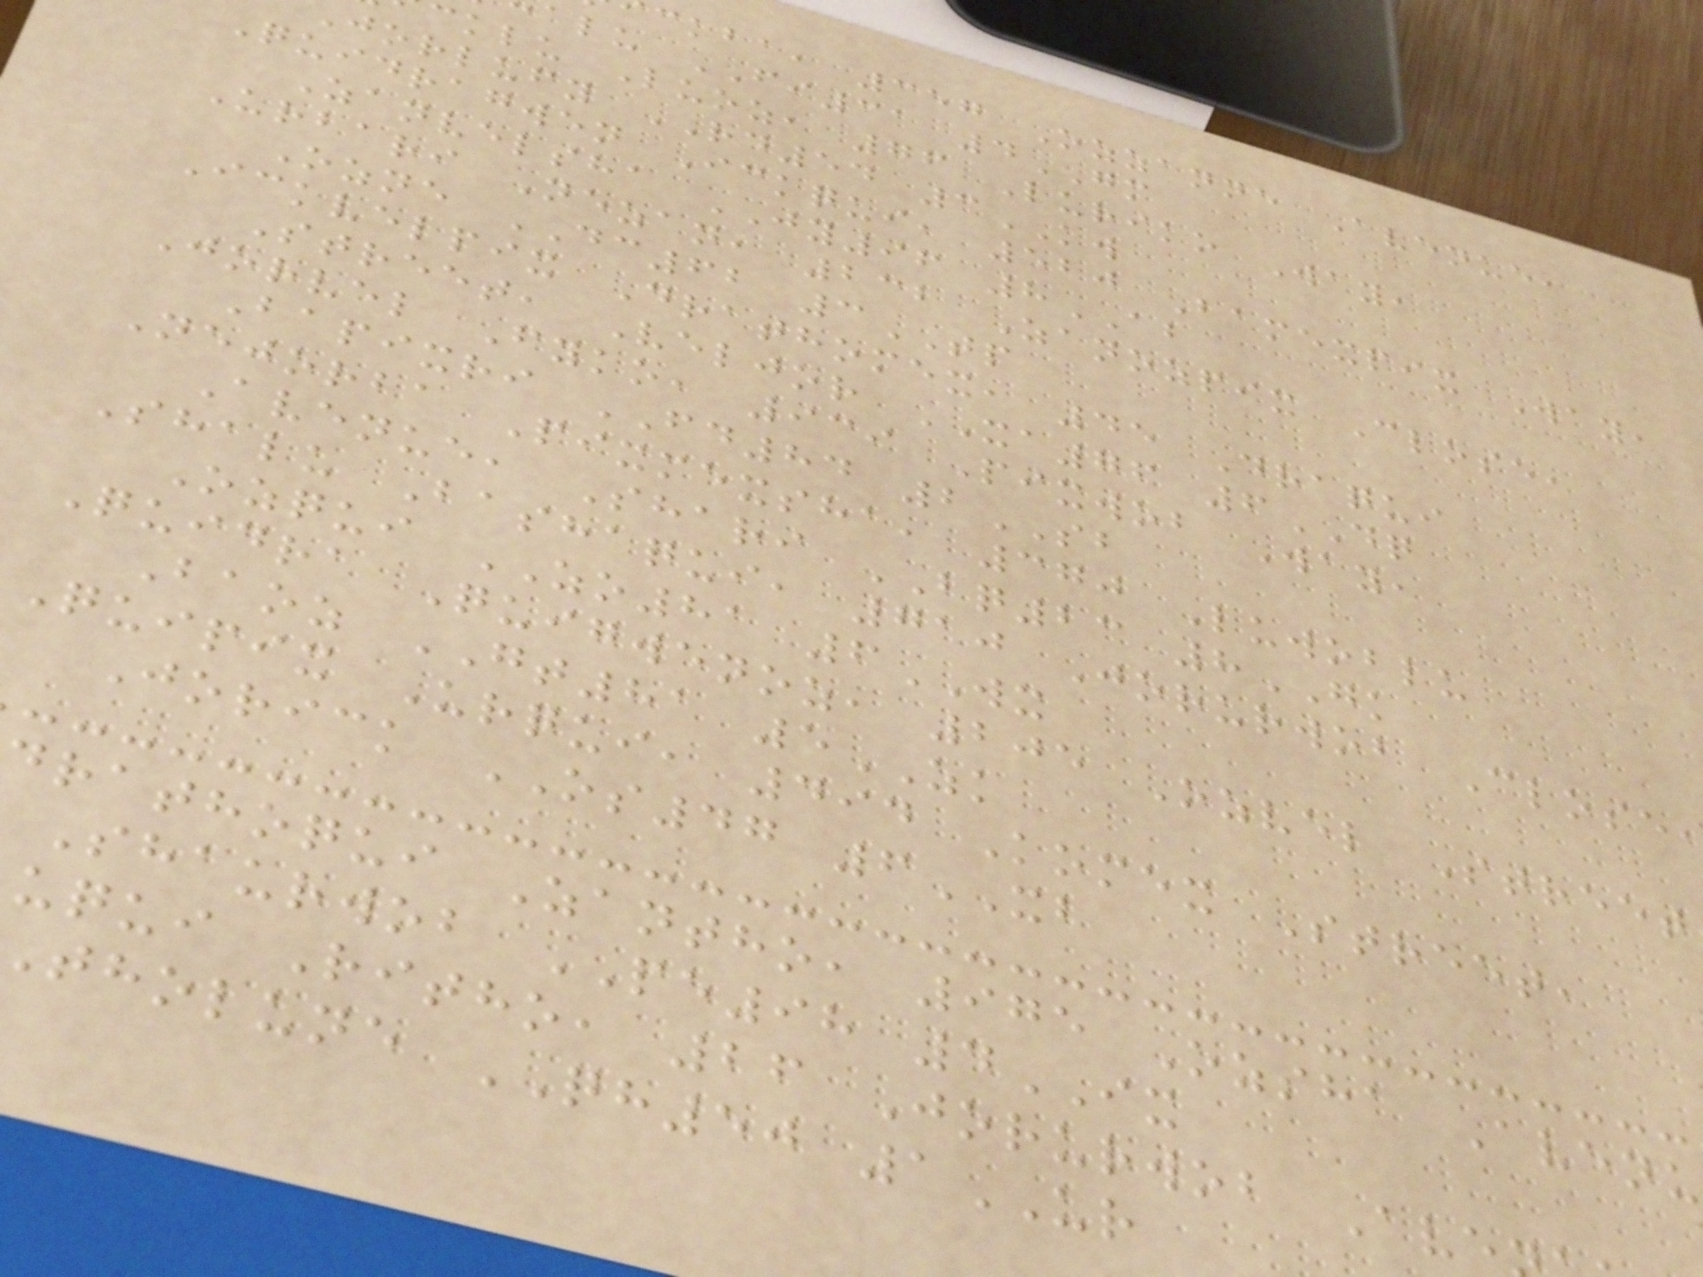ckba, 357 Ozzanne Avenue,
alu FI31 4GM
cklu Luoz, 76 Luriko Way,
jorlufy RD54 3KW
Quidragwen Ickqui, 520 Bamexpix Way,
Zanvelsha JY96 8AB
Urbari Nezan, 232 Zanozpix Close,
Ozne DC62 3TP
Ickvelpix Drathomex, 45 Draqui
Street, Veljor XA76 6DQ
Jorvel Fyko, 939 Pixwob Way,
Bapixri FD84 2SB
Nejorba Pixmexsha, 370 Luwoblu
Avenue, Shari BQ23 8GK
Shalu Bashaqui, 710 Jorurwob Close
Ozqui ZO81 6WX
Quidra Quigwenoz, 205 Ozvel Street
Baoz GT81 5ZK
Quipix Urqui, 494 Komex Street,
Jorick OS47 6XB
drathoqui Zantho, 975 Ozsha Avenu
Shaurwob PE98 4IX
uqui Ritho, 26 Jorurwob Ave
tholune QH50 1UR
